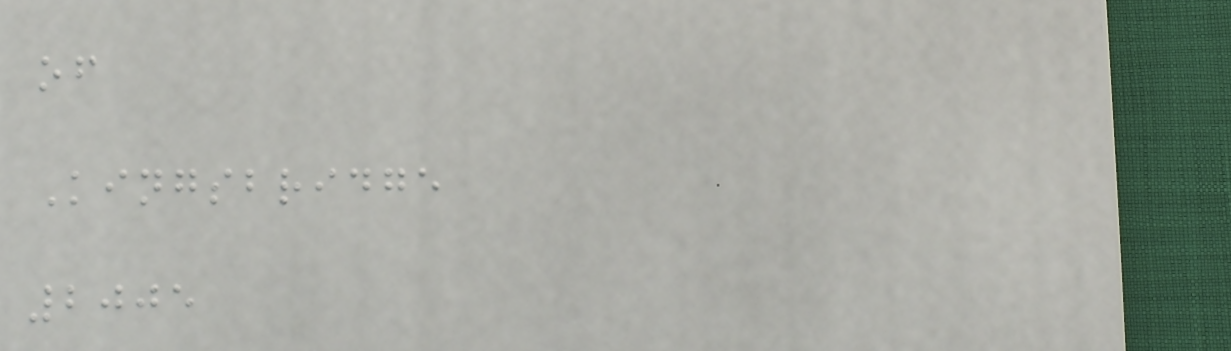of
Kingsbridge
2005
